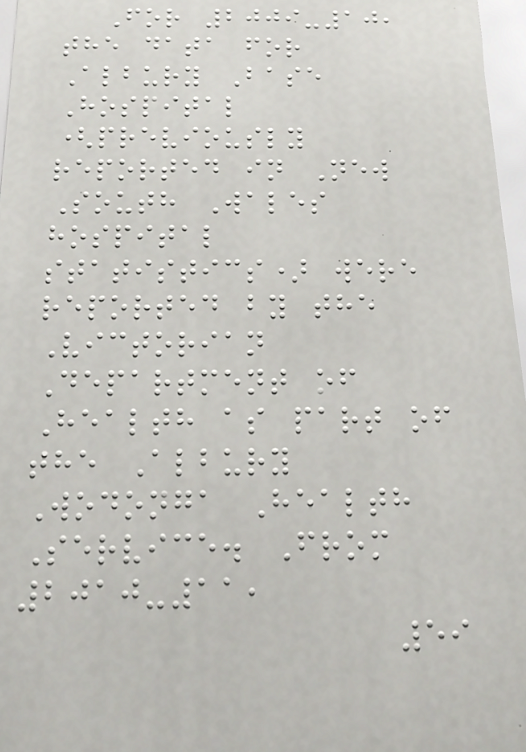For 2009-10,
the data for
Albury Base
Hospital
(previously
reported in New
South Wales
hospital
statistics) were
reported by the
Victorian
Department of
Health as part of
the Albury
Wodonga Health
Service. From
2010-11,
59
